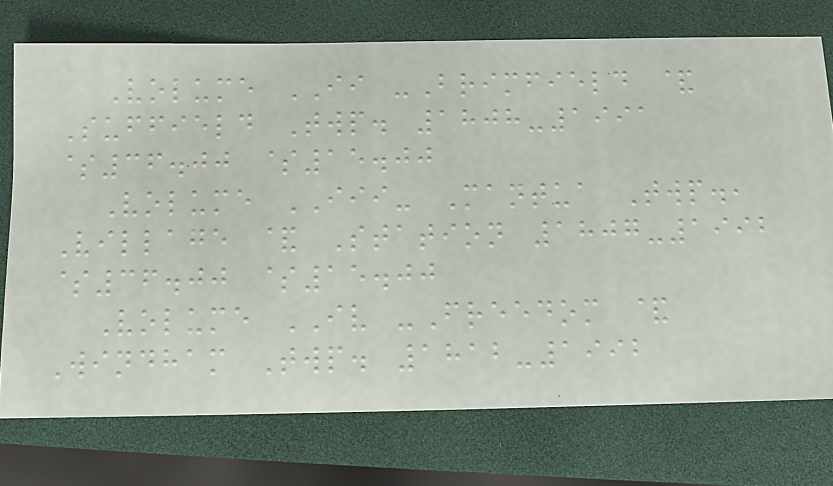Volume II -Brimfield &
Suffield Twp. 1808-1991
$36.00 $15.00
Volume III- Mantua Twp.,
Village & Station 1807-1992
$36.00 $15.00
Volume IV -Freedom &
Windham Twp. 1812-1992
